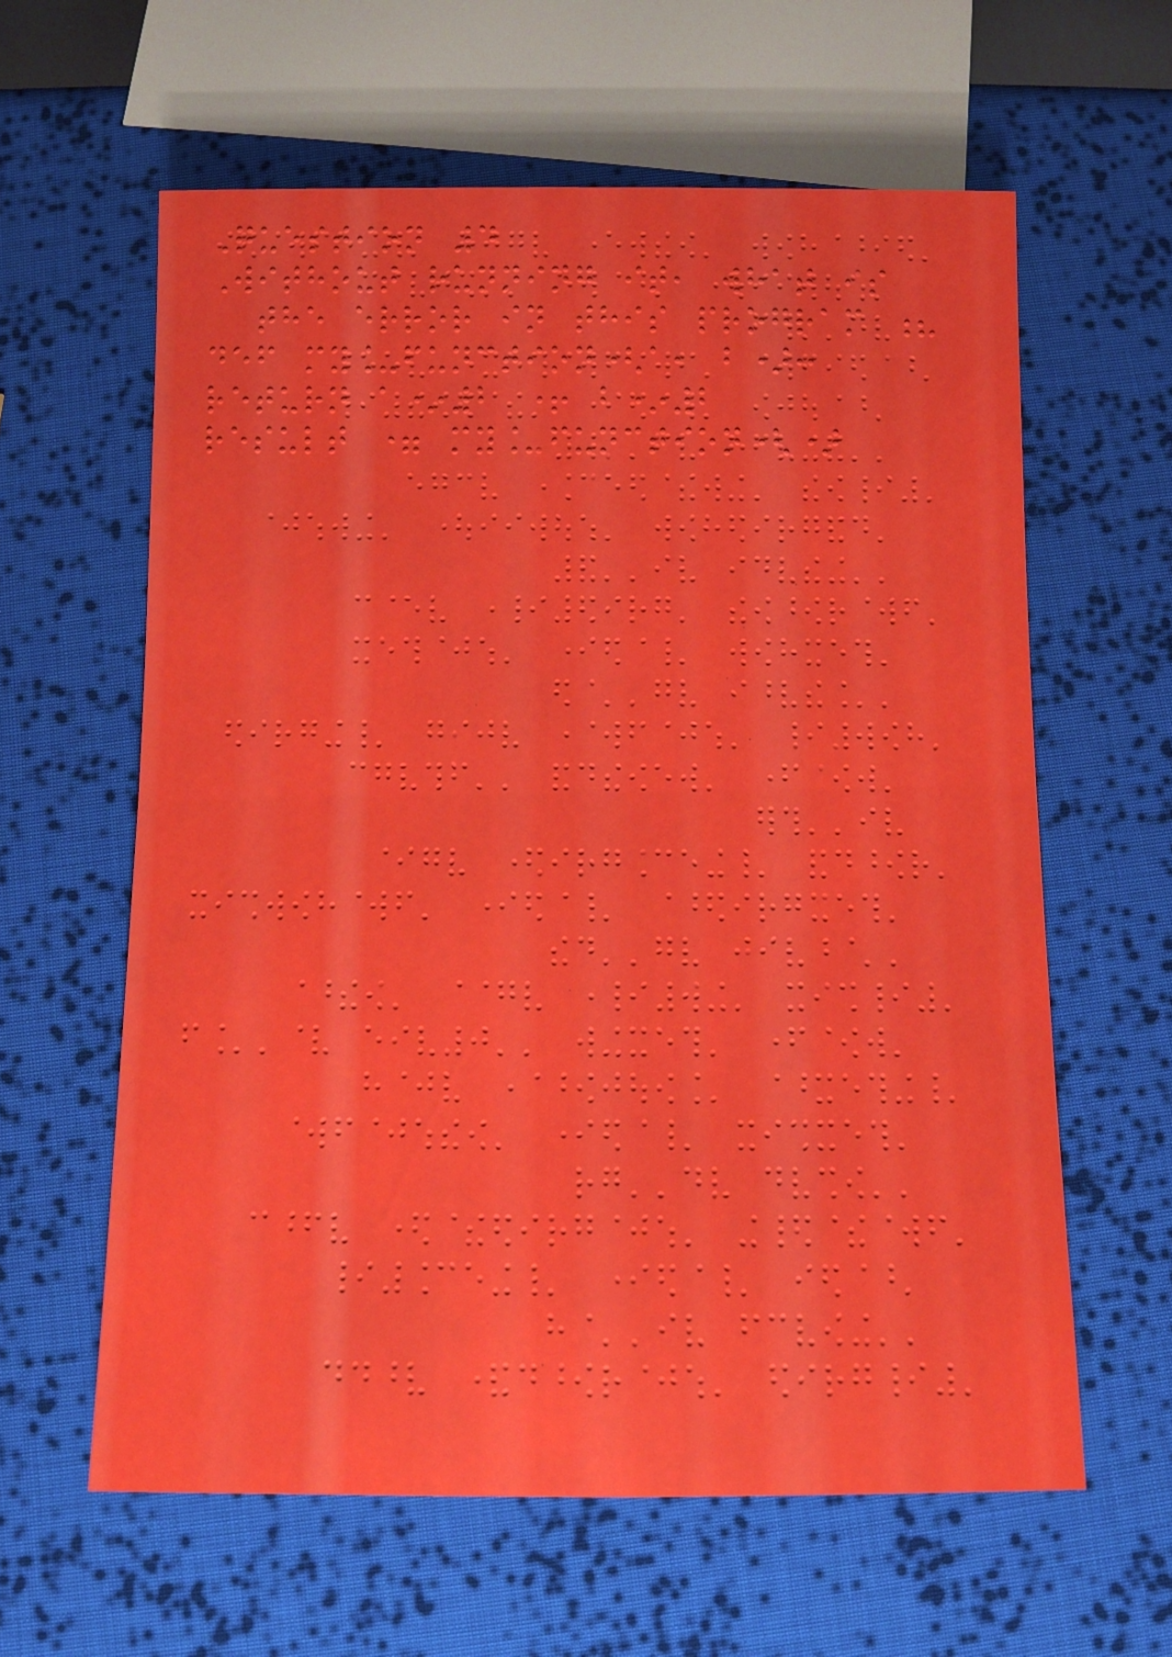Question 4
Without running it, what is
the error in this program ?
def my_function(a, b):
return a*2 + b*2
result = my_function()
